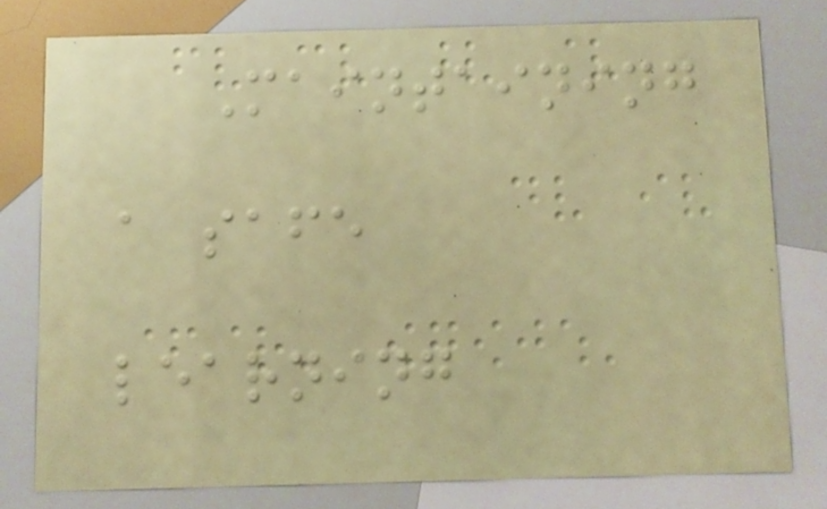Maintaining
a safe
learning
